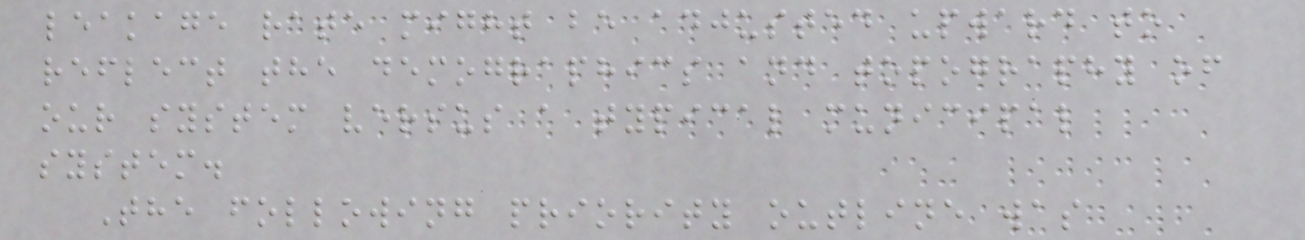leakage rate might be adjusted upward to
reflect the demographics and topography of
our system versus a typical municipal
system.
The following priority outline was
